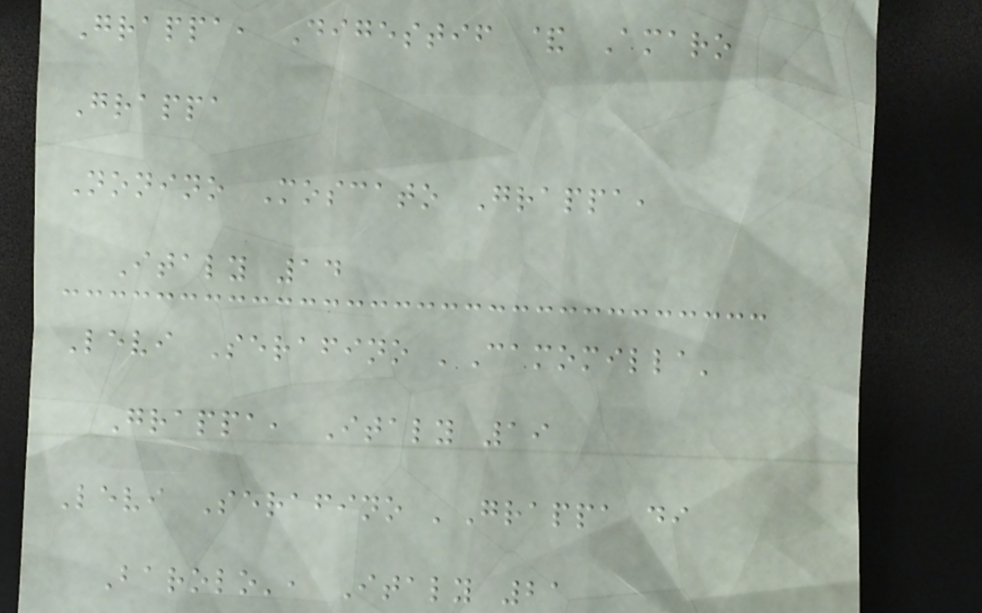Grappa, Digestif & Amaro
Grappa
Nonino Moscato Grappa,
Italy 14
Levi Serafino 'Camomilla'
Grappa, Italy 19
Levi Serafino 'Grappa di
Barolo', Italy 21
